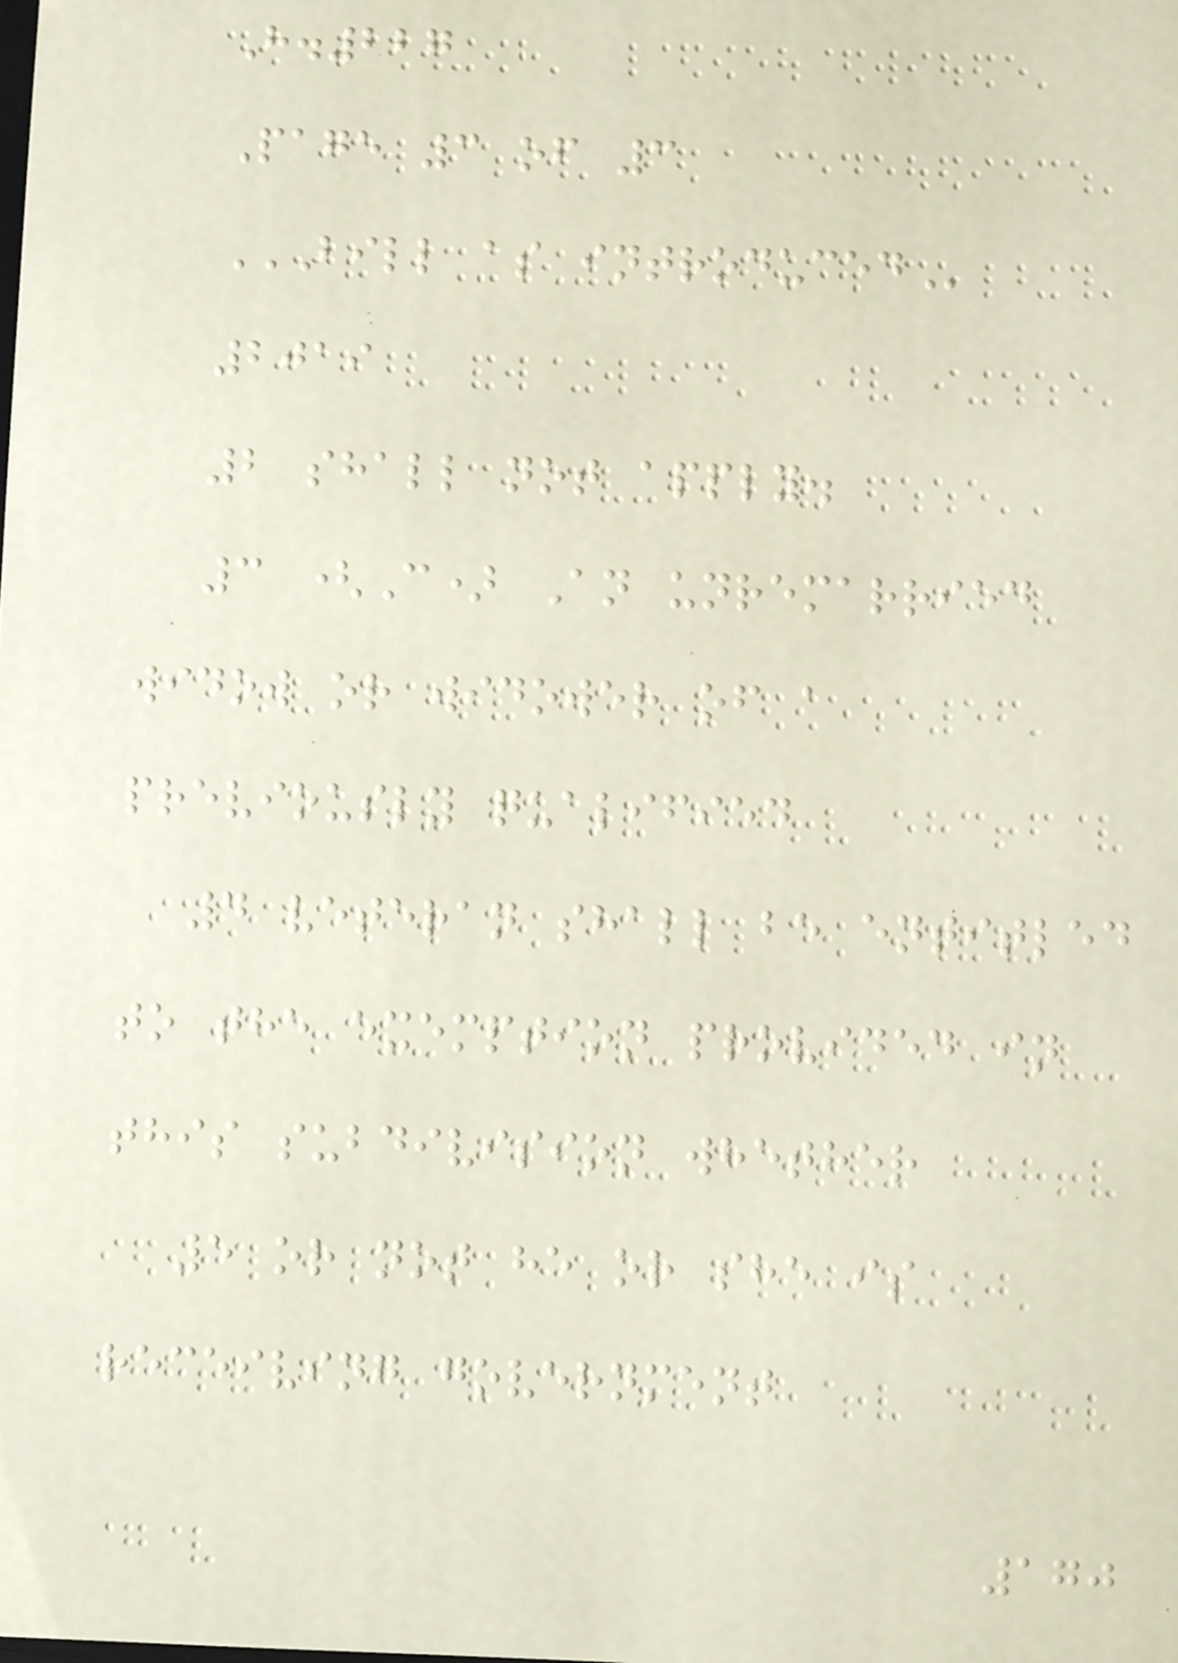H.227
Page 3 of 3
BILL AS INTRODUCED
2019
2 shall not apply.
3 (C) An unremarried
widow or widower of a
previously qualified
4 veteran shall be entitled
to the exemption provided in
this subdivision whether
5 or not he or she is
receiving government
170
